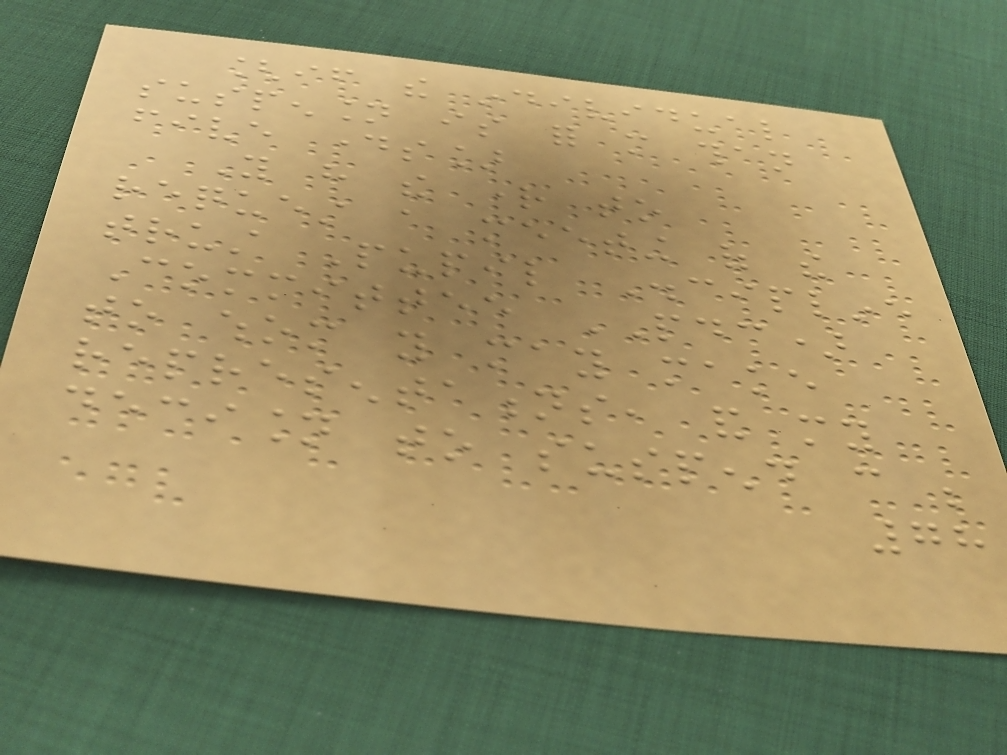[if the individual
suspension is for more than
five days]
You have the right to
request a meeting of the
trust Pupil Discipline
Committee PDC)
to whom you may make
representations, and my
decision to suspend can be
78
